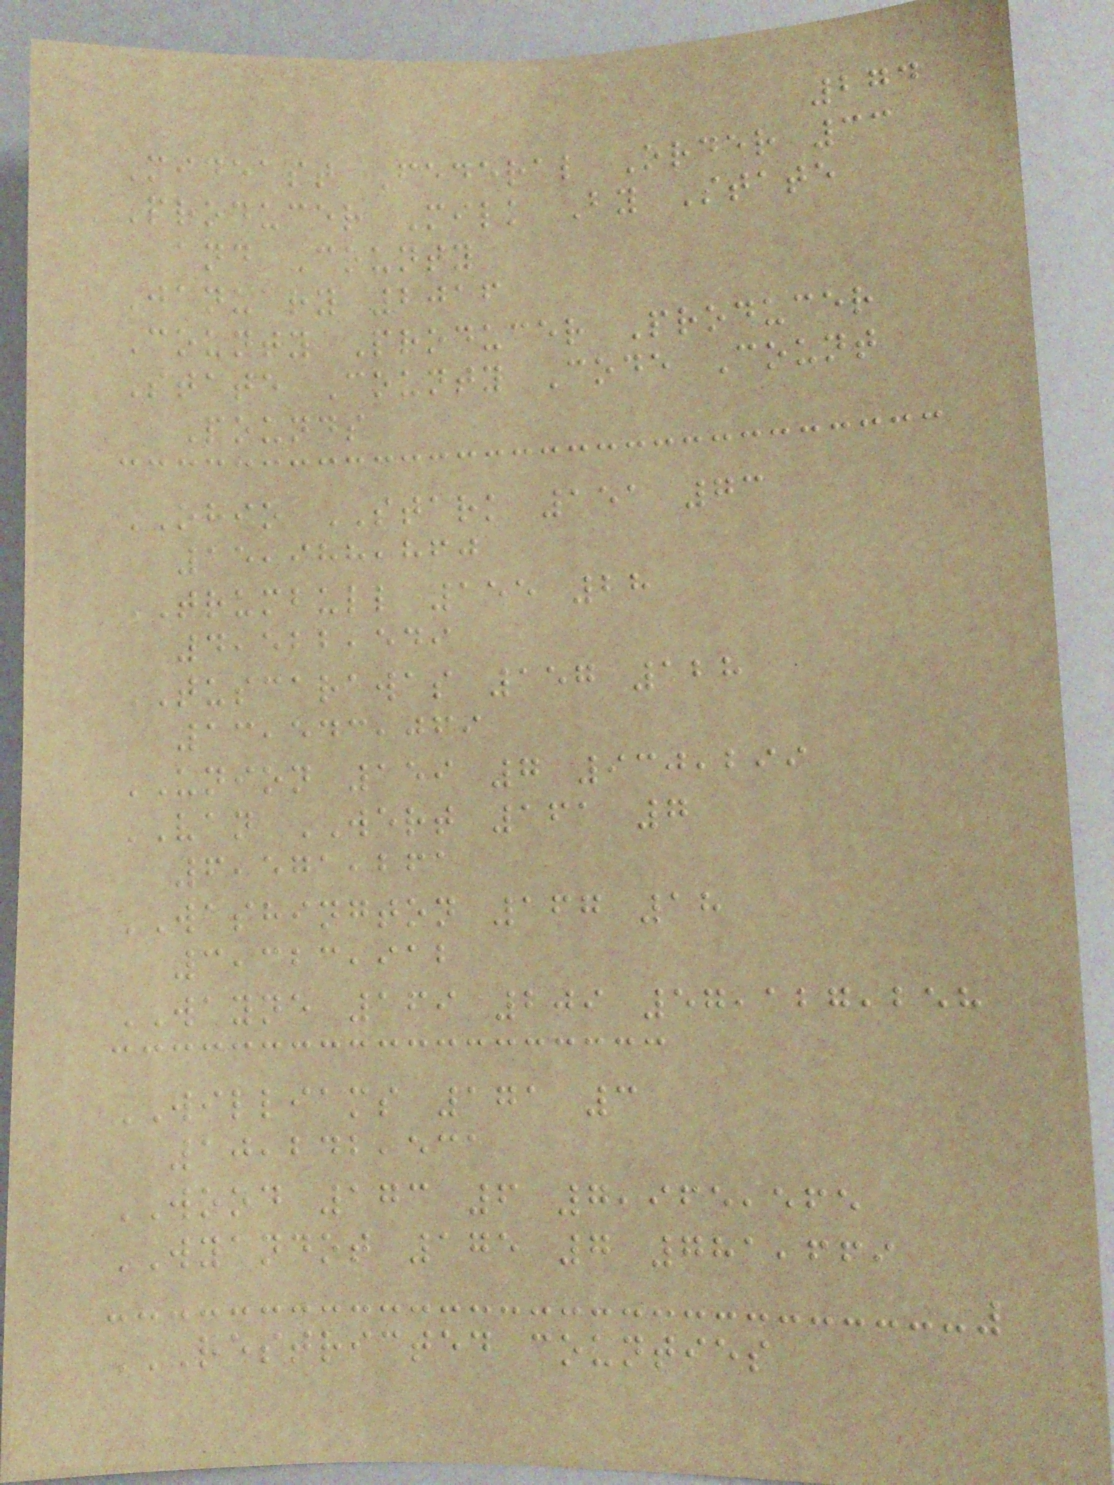274
Mideast Federal Order 33
Producer Milk By State
and County
January 2016
County Producer Producer
State County Code Count
Pounds
OHIO STARK 151 73
15,988,860
TRUMBULL 155 28
4,522,549
TUSCARAWAS 157 128
13,543,069
UNION 159 7 930,299
VAN WERT 161 7
6,571,261
WASHINGTON 167 18
3,323,912
WAYNE 169 209 57,127,258
WILLIAMS 171 3
10,242,531
WOOD 173 6 7,965,565
WYANDOT 175 7 781,669
RESTRICTED COUNTIES
